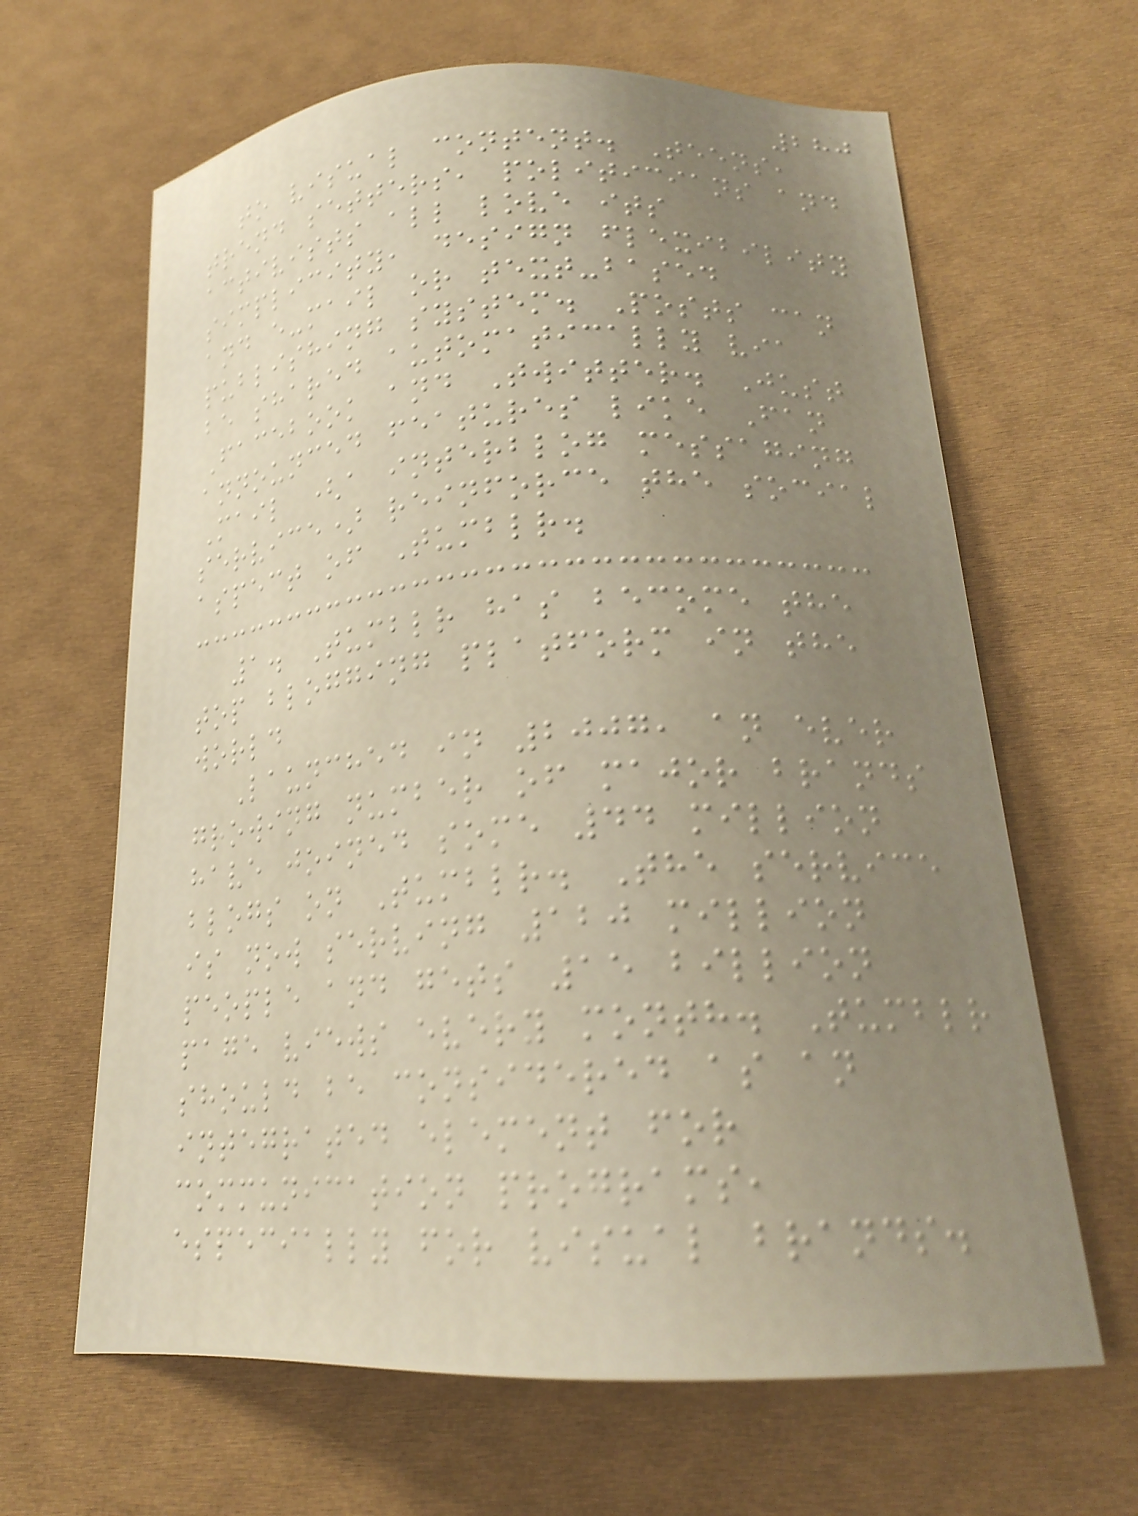280
to visual content. Teens,
trend setters, politicians and
activists all love its
simplicity, design flexibility
and e-mail or text-based
publishing system. Posts can
be shared automatically via
Facebook and Twitter. Just
announced features like Fan
Mail (a interblog messaging
service) reinforce the social
aspect of Tumblr.
1. Tumblr has become the
top blogging platform in the
world
Launched in 2007, an ever
growing number of major brands
have joined some 44 million
blogs on Tumblr. The service
is now serving 120 million
people and gets 15 billion
page views every month. Tumblr
should be considered as an
integrated element for
communication programs,
especially for visual brands.
